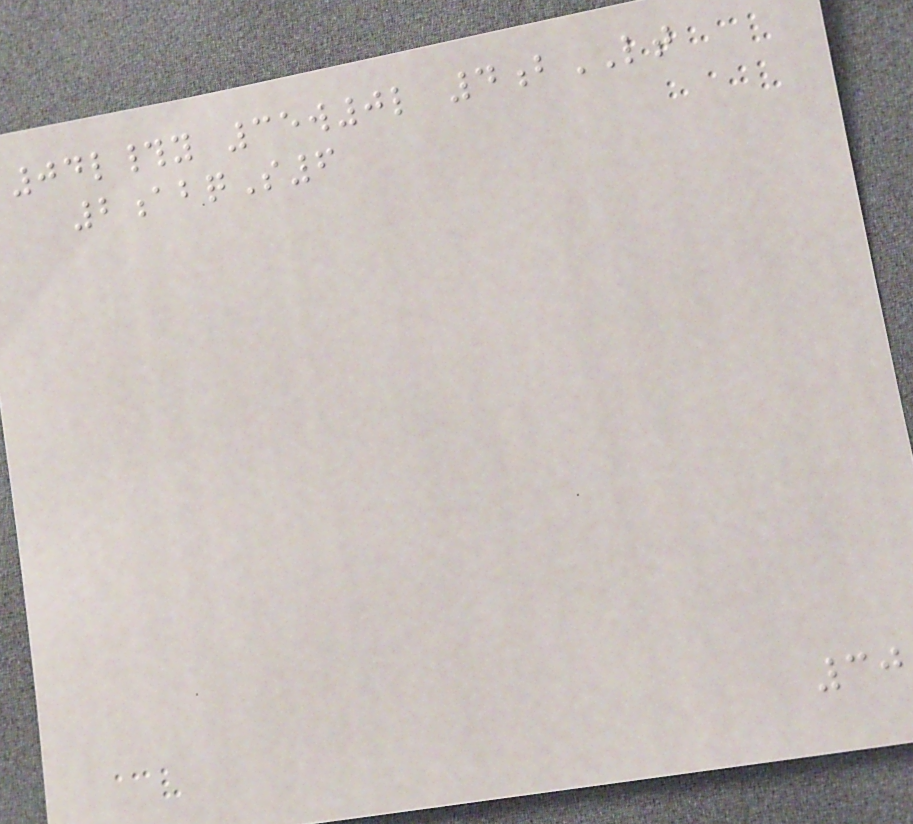04l#y 35w0l 4bLT
2abqS6
30
